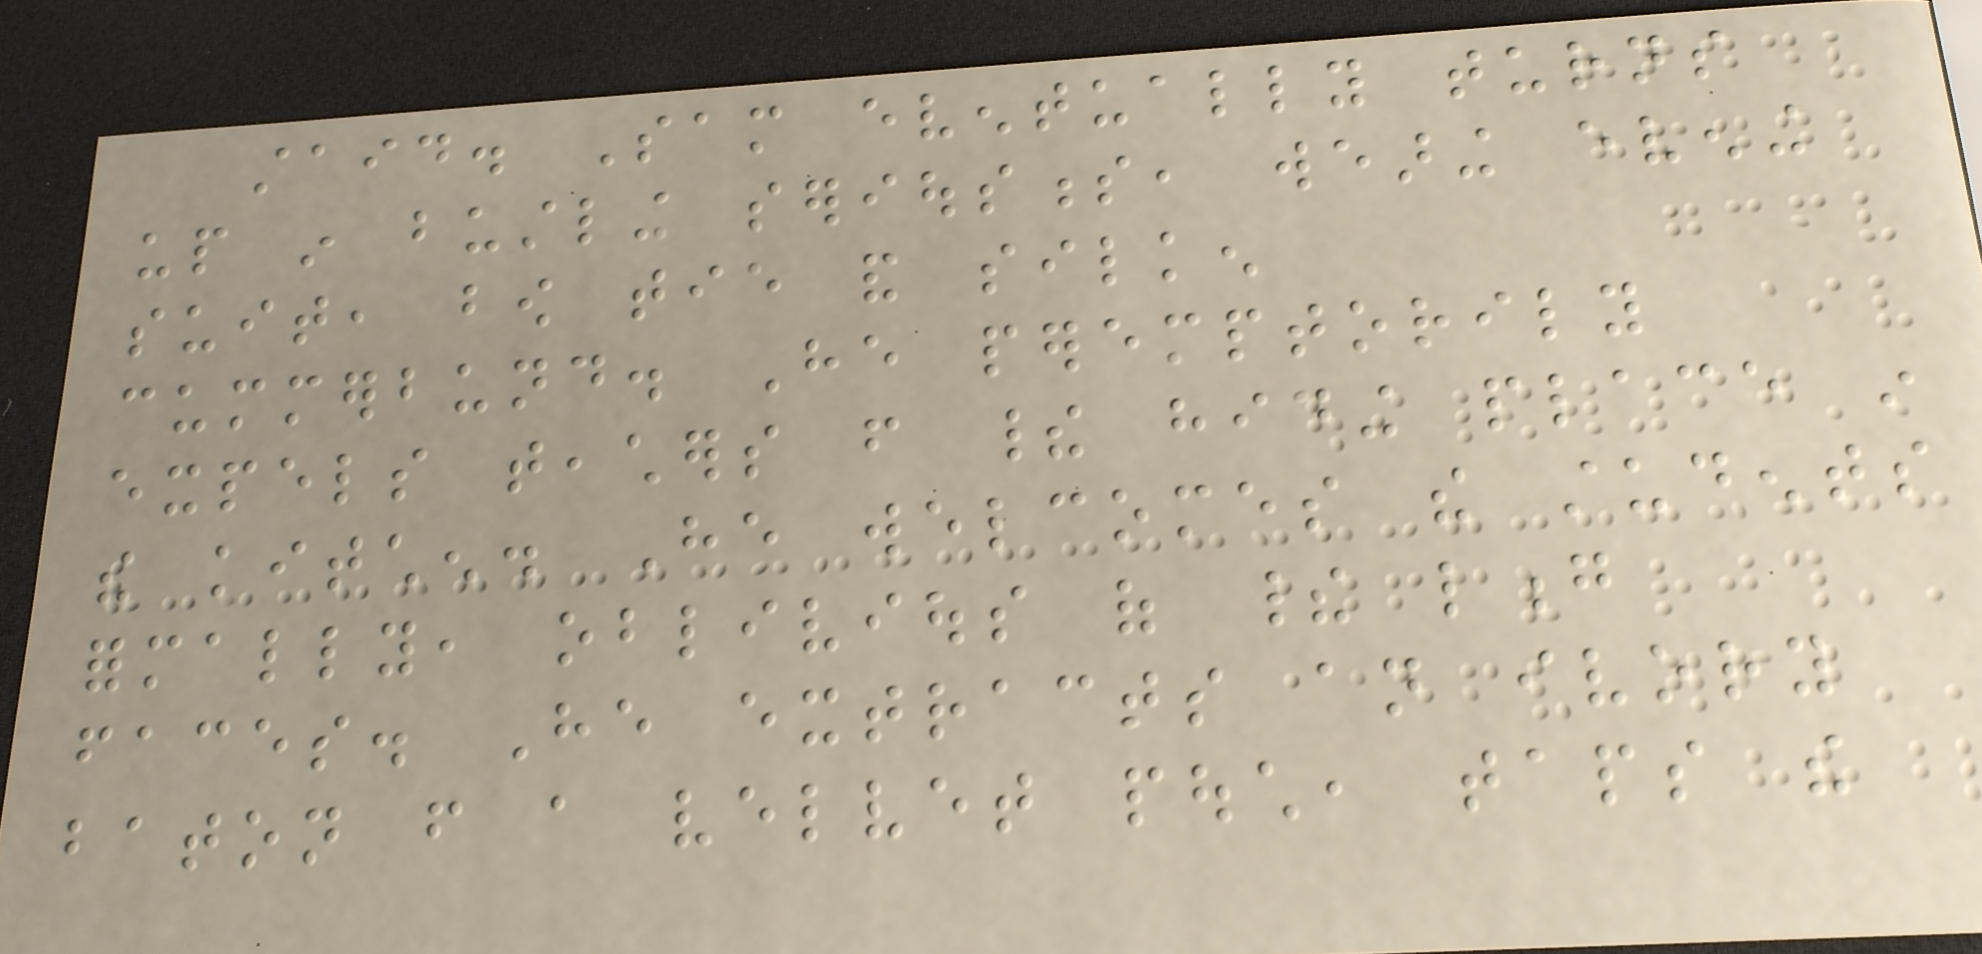staid. Sam eventually turns
up in bustling seriousness, wearing evening
suit, bow tie and silken
cummerbund. He peremptorily
expels teachers from their hiding place in
the kitchen. He welcomes the students
formally, oblivious of their long
faces. He extracts an ivory
baton from a velvet pouch, taps the
